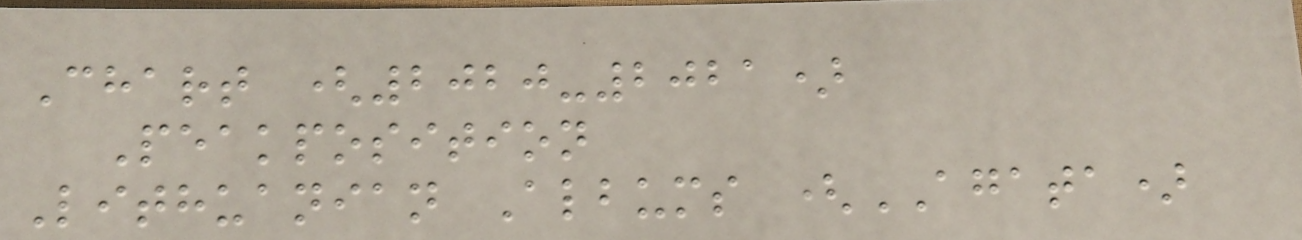Chart (2020-2021)
Peakposition
Lithuanian Albums (AGATA)
